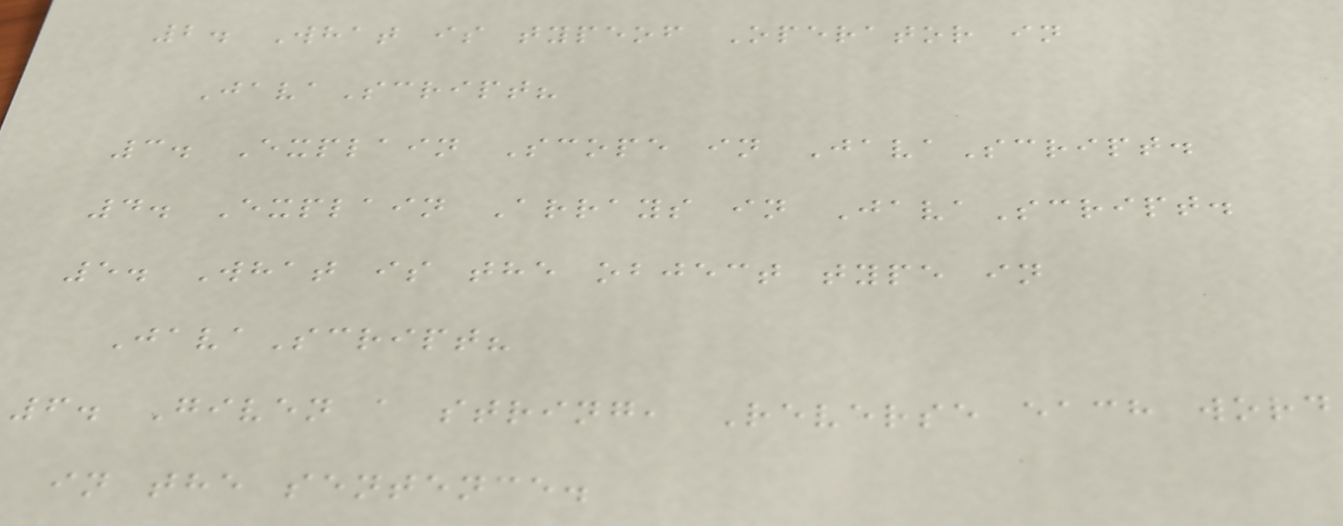2. What is typeof Operator in
JavaScript?
3. Explain Scope in JavaScript.
4. Explain Arrays in JavaScript.
5. What is the object type in
JavaScript?
6. Given a string, Reverse each word
in the sentence.
